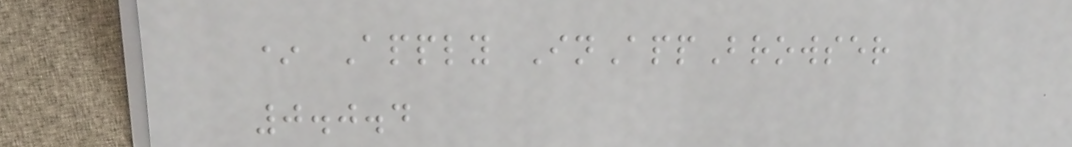* Apply InAppBrowser
0.0.4
